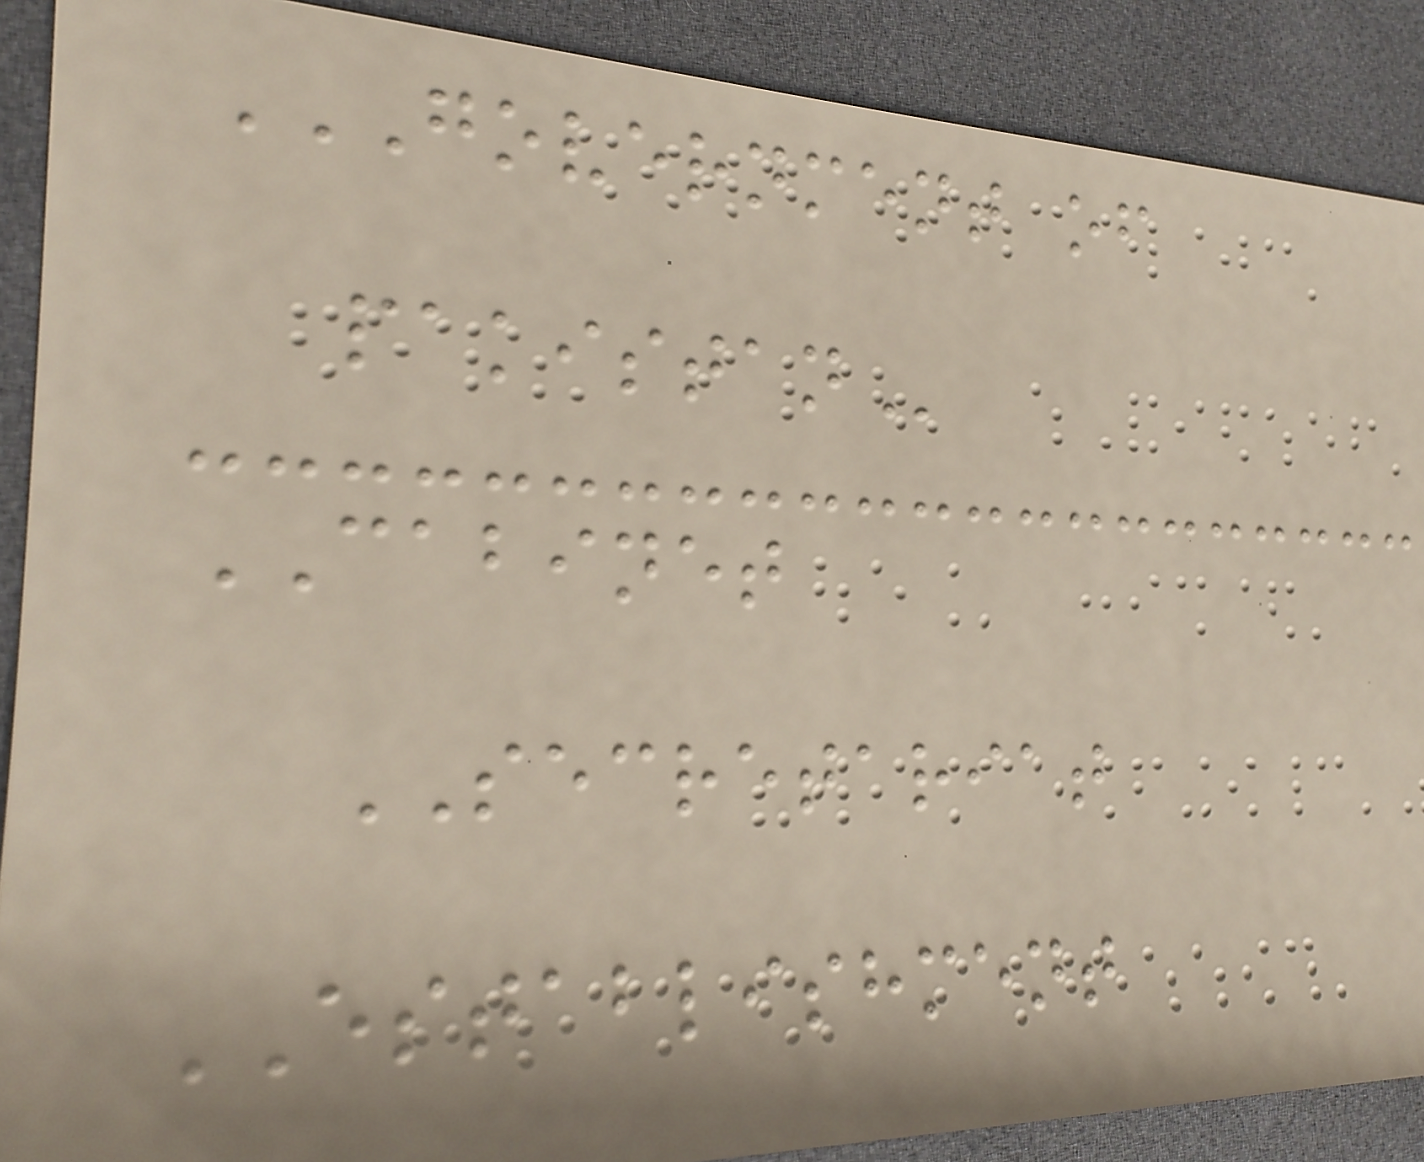GOVERNMENT OF
PAKISTAN
CABINET
SECRETARIAT
ESTABLISHMENT
